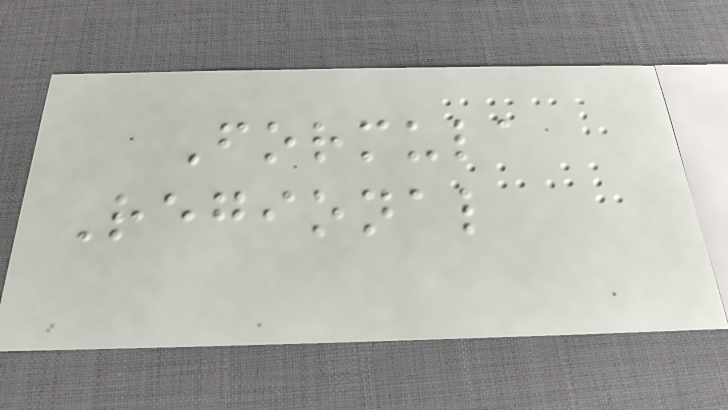Formula
Regional
